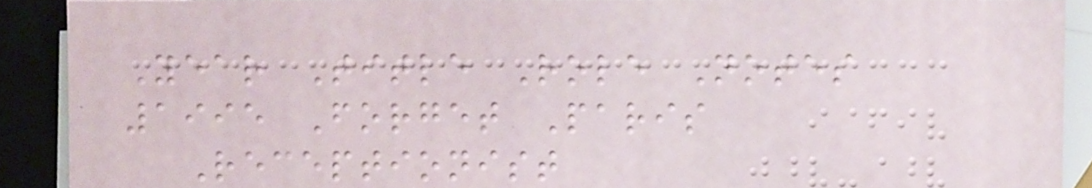Year Title Role Notes
1995 Forget Paris
Receptionist
